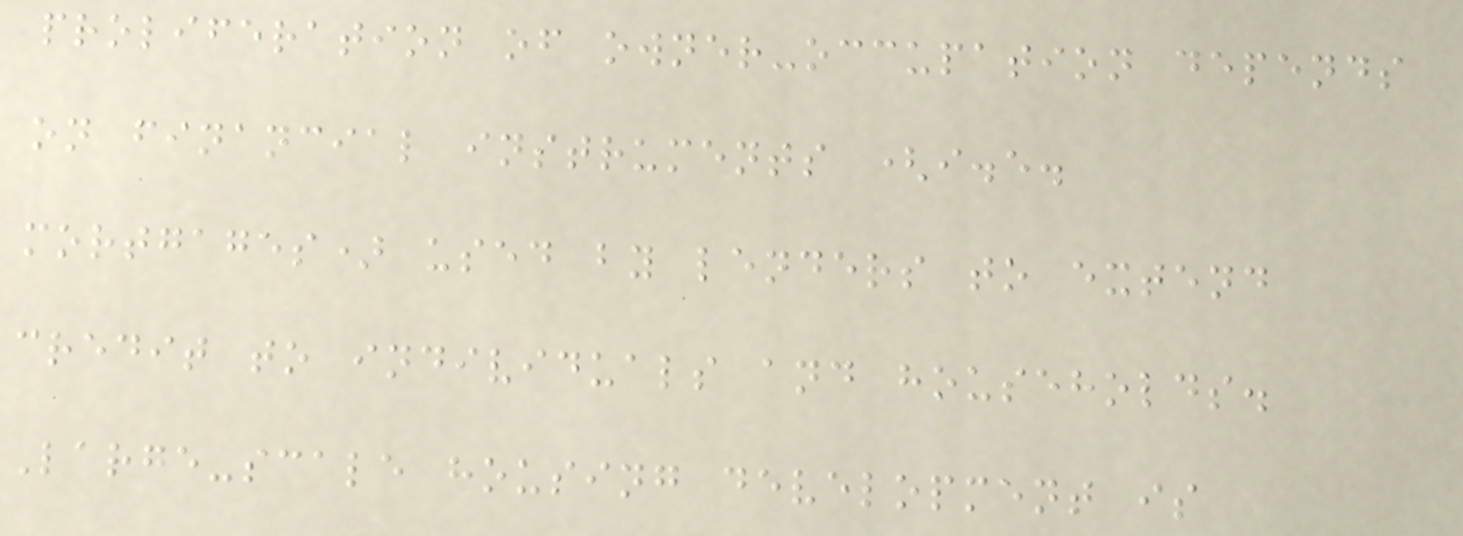proliferation of owner-occupation depends
on financial instruments (i.e.
mortgages) used by lenders to extend
credit to individuals and households.
Large-scale housing development is
